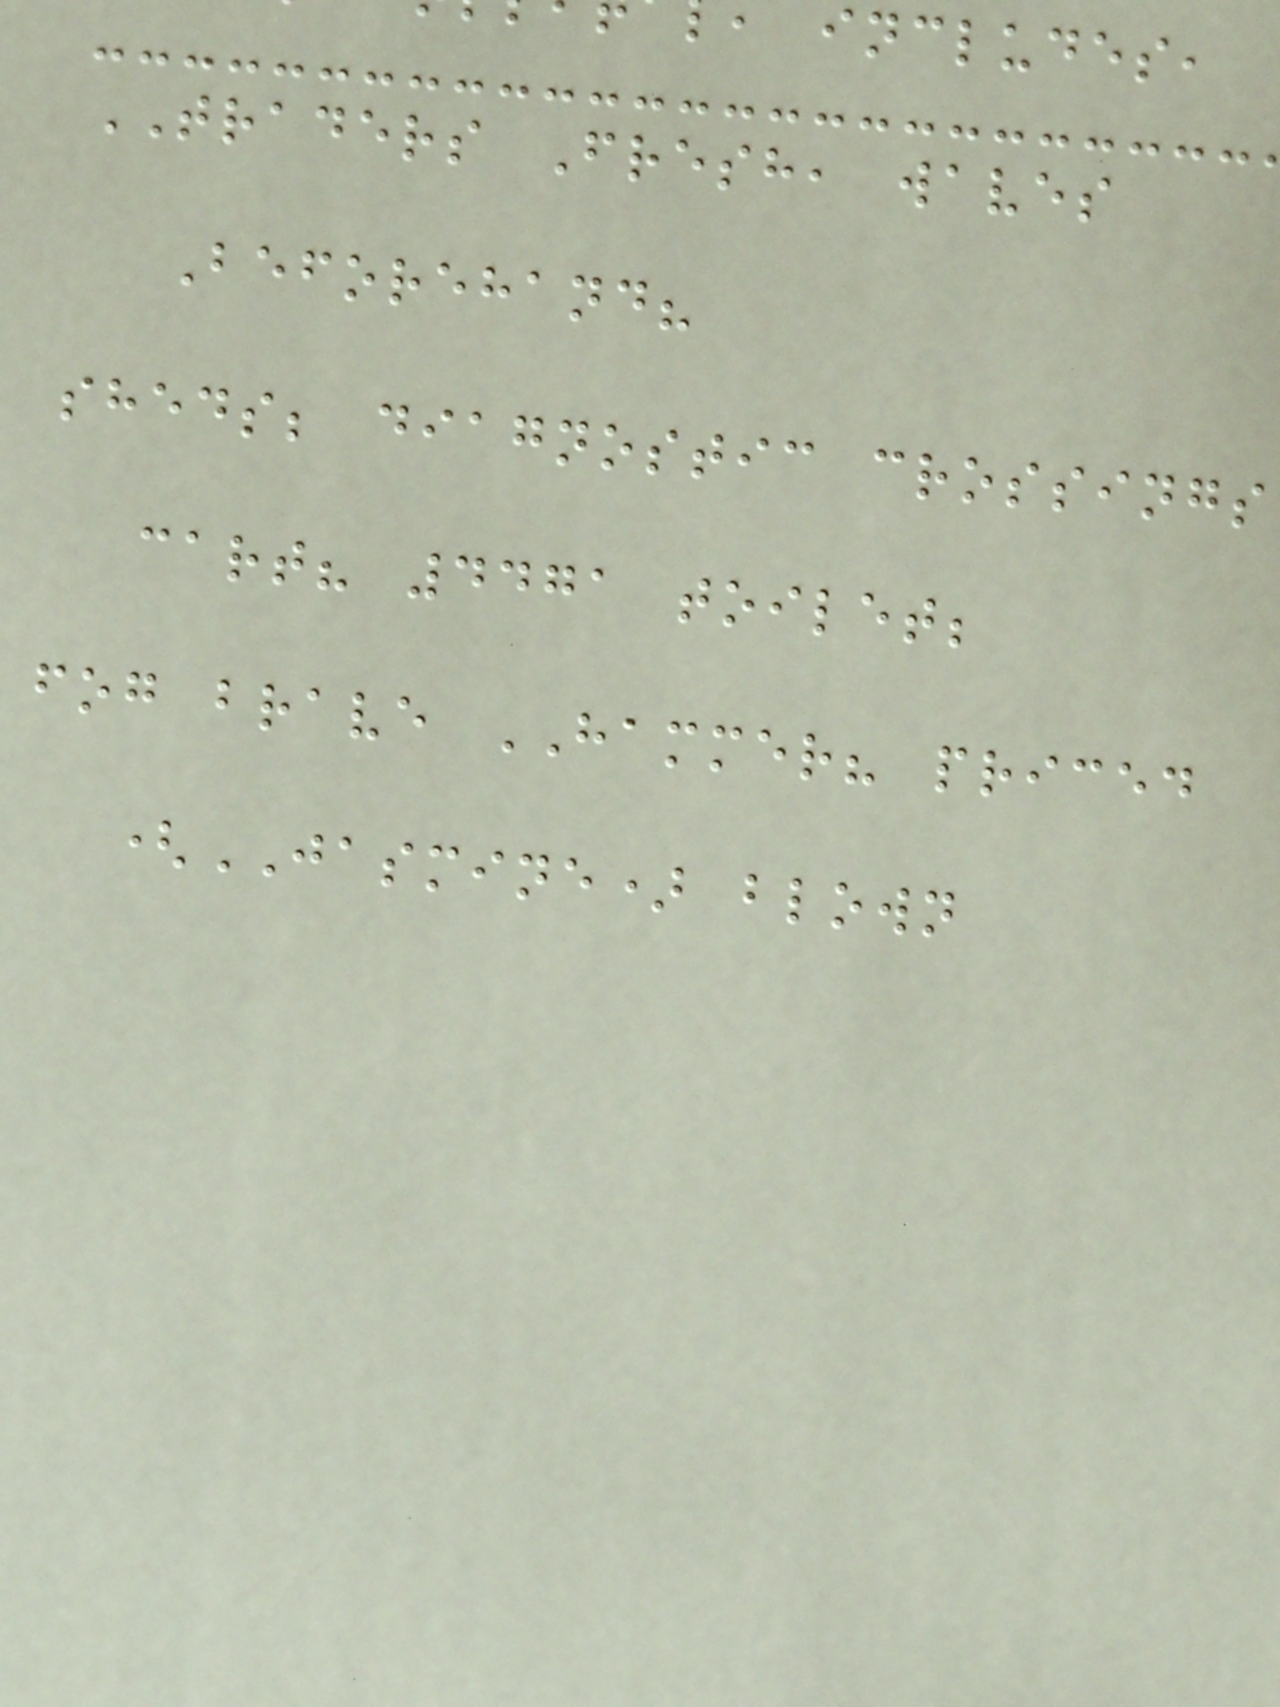includes,
TRADERS Fresh, waves
Beforehand?
sheds; diagnostic crossings
cart? 4471 toilet;
fog brave HAMMER? priced
(JASMINE) blown
